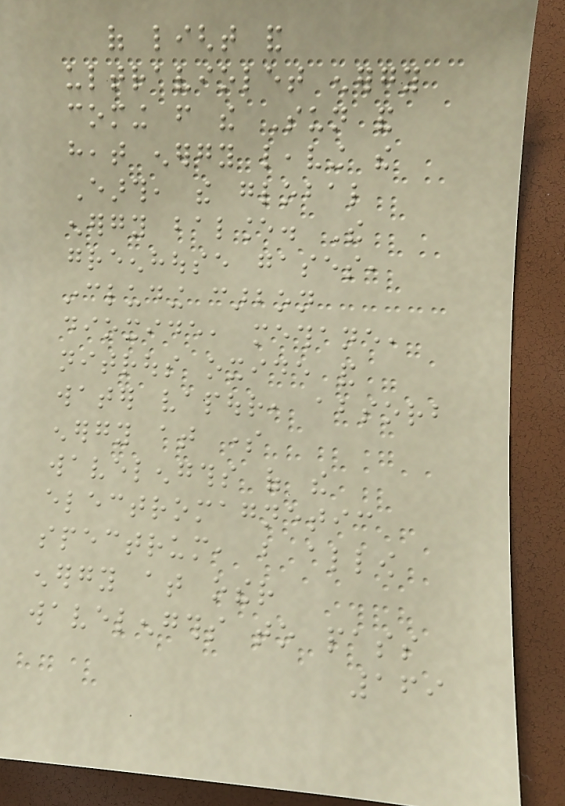of light and
ultraviolet energy
coming from the Sun and
heat energy leaving the
Earth, the global
energy balance. The
greenhouse gases,
including carbon
dioxide, methane,
nitrous oxide and
water vapour, absorb
energy at some
wavelengths of the
electromagnetic
spectrum, but allow
energy at other
wavelengths to pass
169
